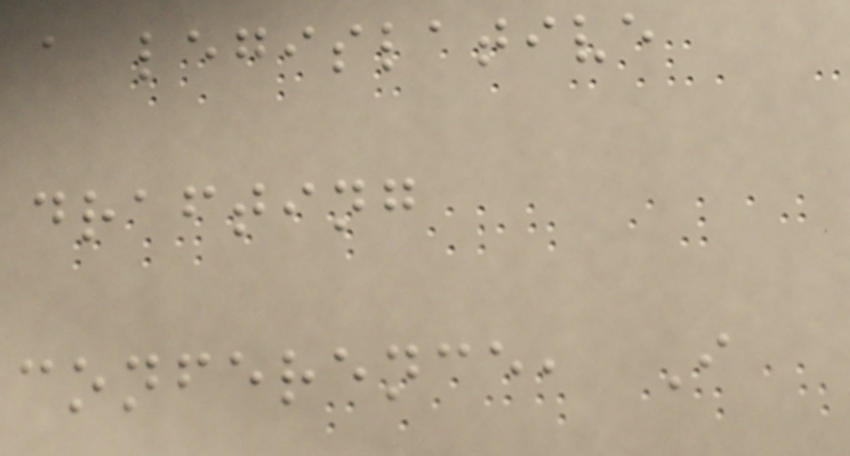a legislative
drafting
conference, I
